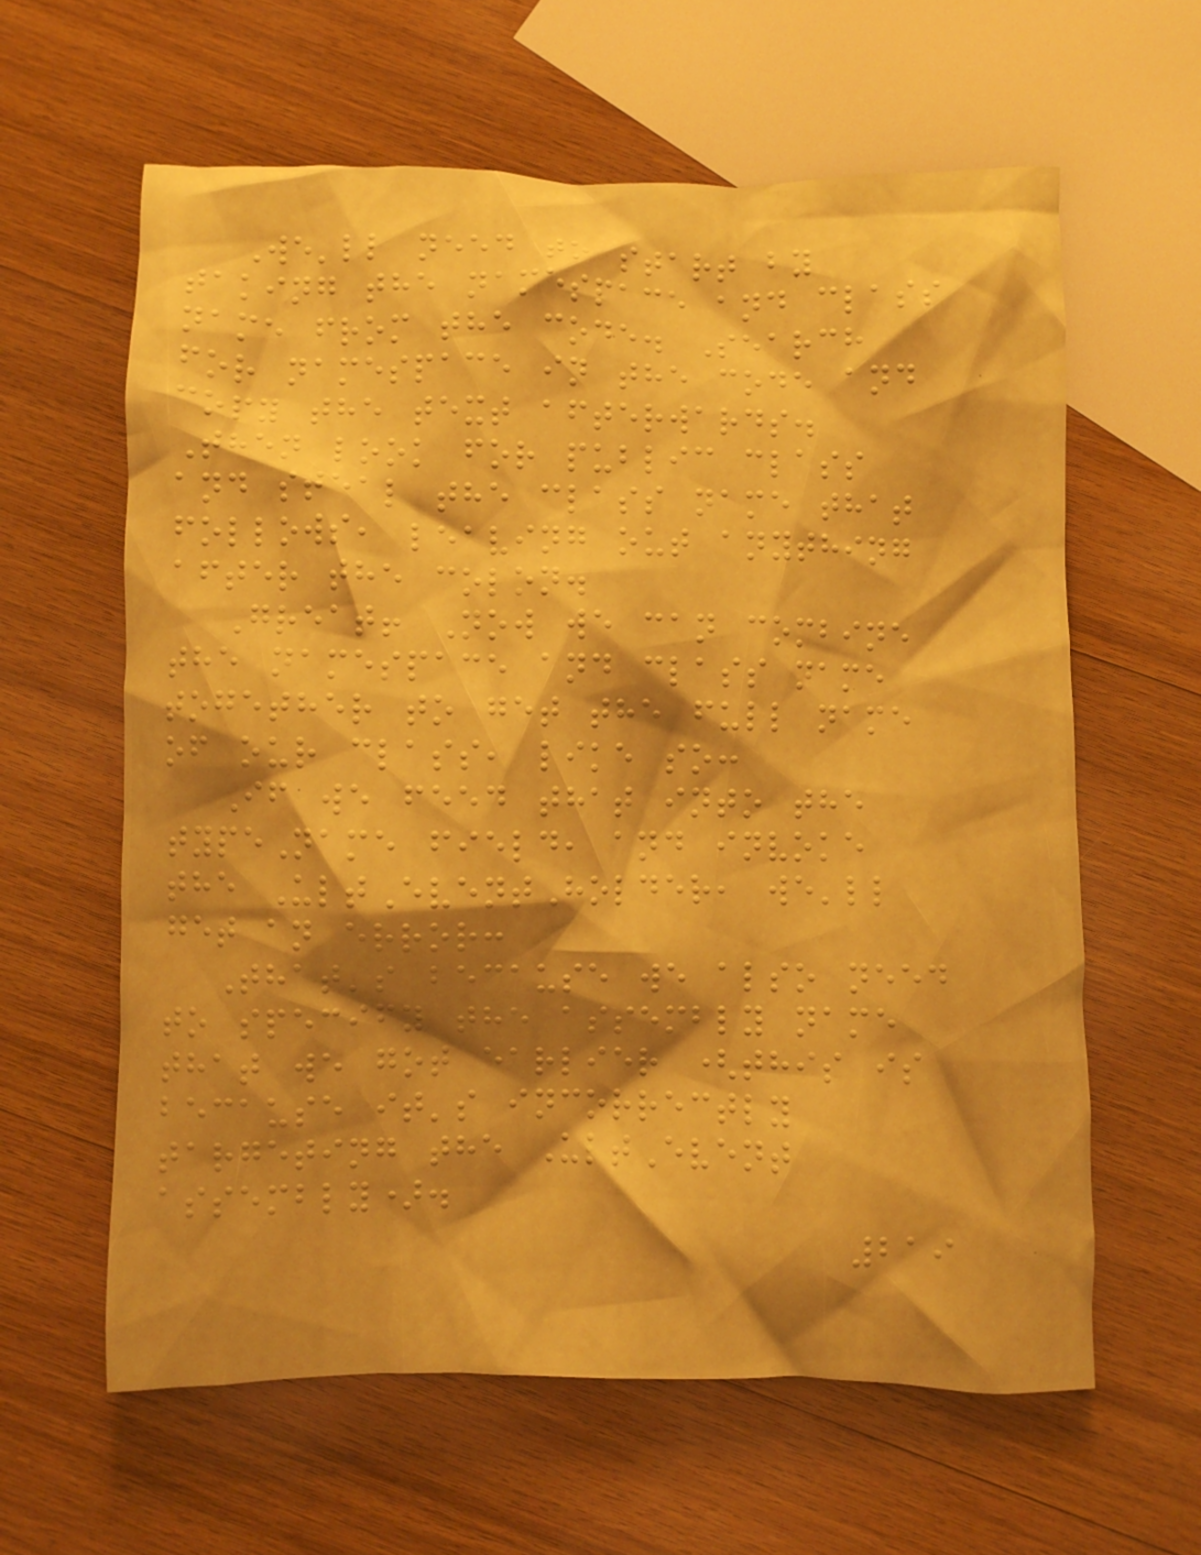We'll need to start by
taking the namespace and class
name from the code. Search
for namespace in the code and
copy the text afterwards.
Then look for public class
and steal the class name that
follows, leaving out anything
after the colon.
Great! Now we can combine
the namespace and class name
together to get the full name
of our class, like so:
If we feed that into the
typeName field, and invoke
the UltEventHolder, we'll
get an error:
That's because we also need
to specify the assembly name
that we got earlier (this is
because it's incorrectly
targeting the UltEvent
assembly).
219
